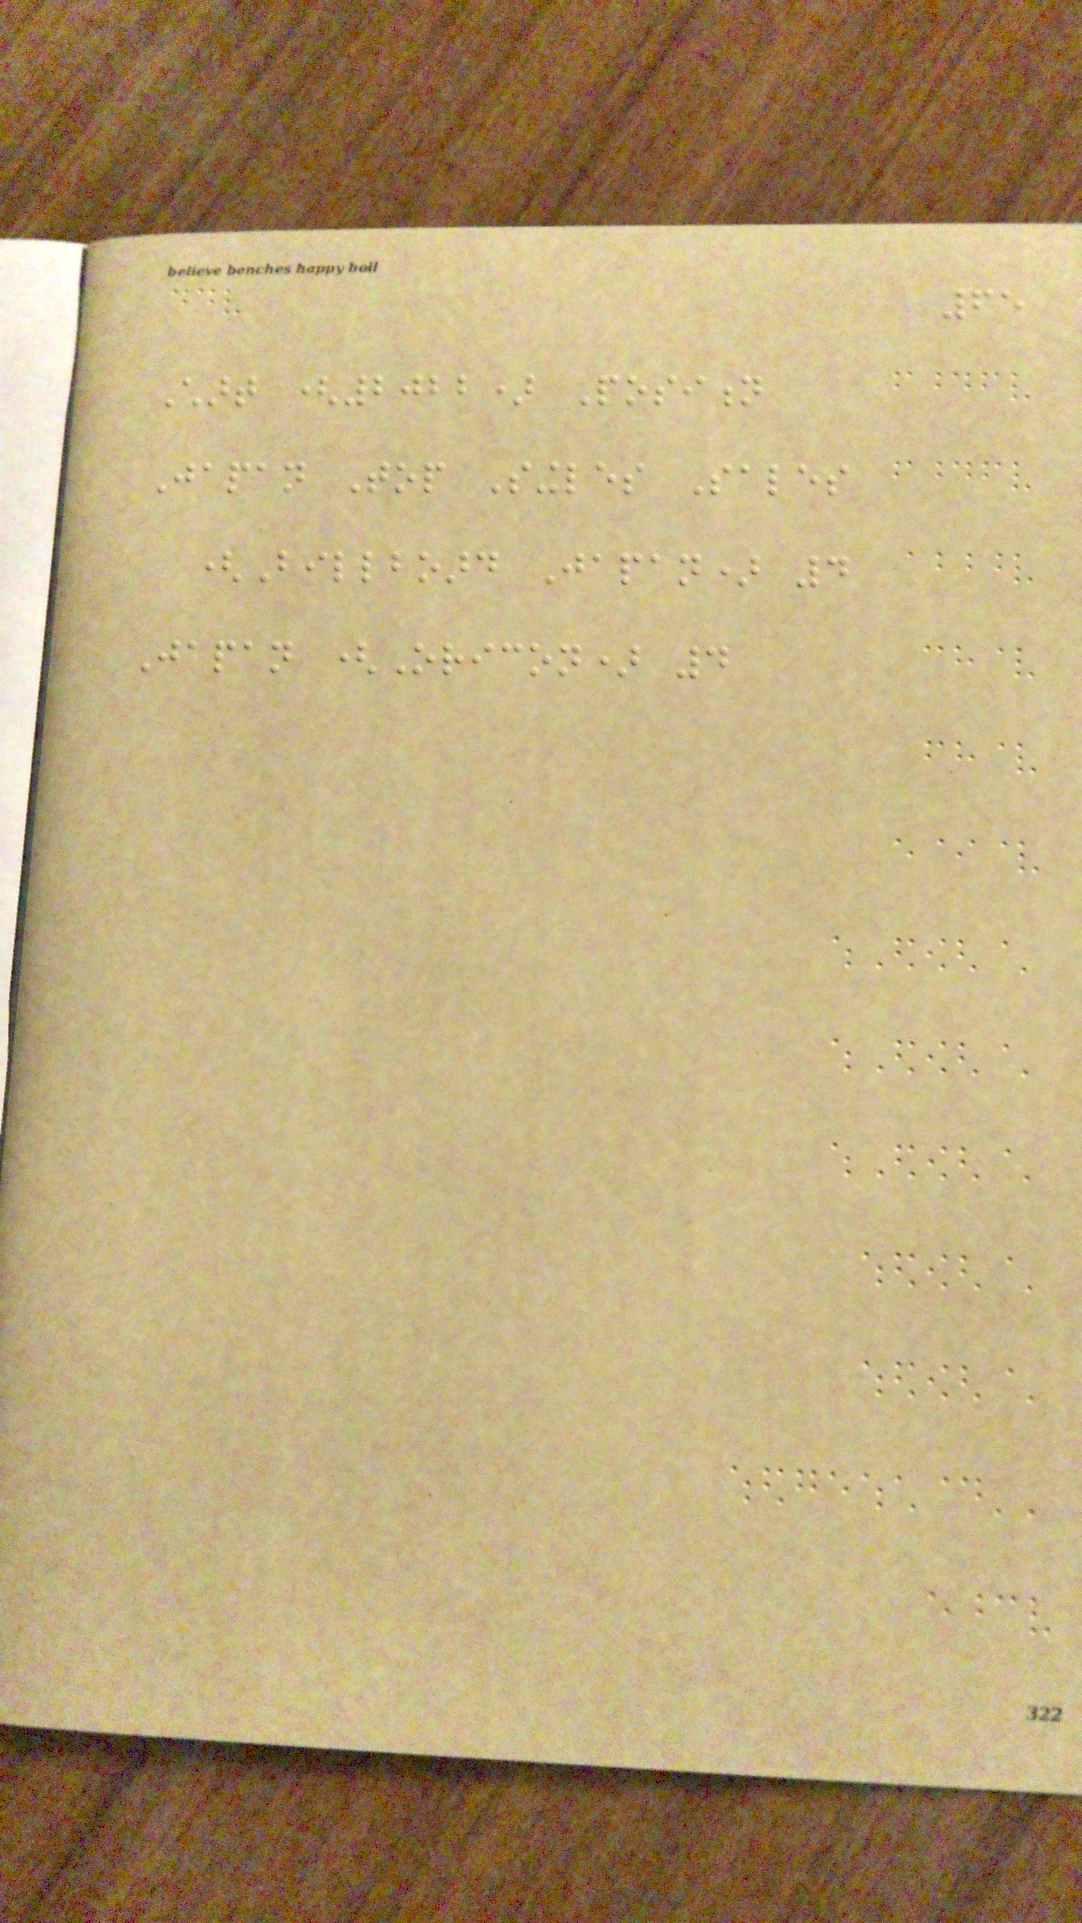65
Chart (2022) Position
Japan Top Singles Sales
(Billboard Japan) 4
Japan (Oricon) 4
